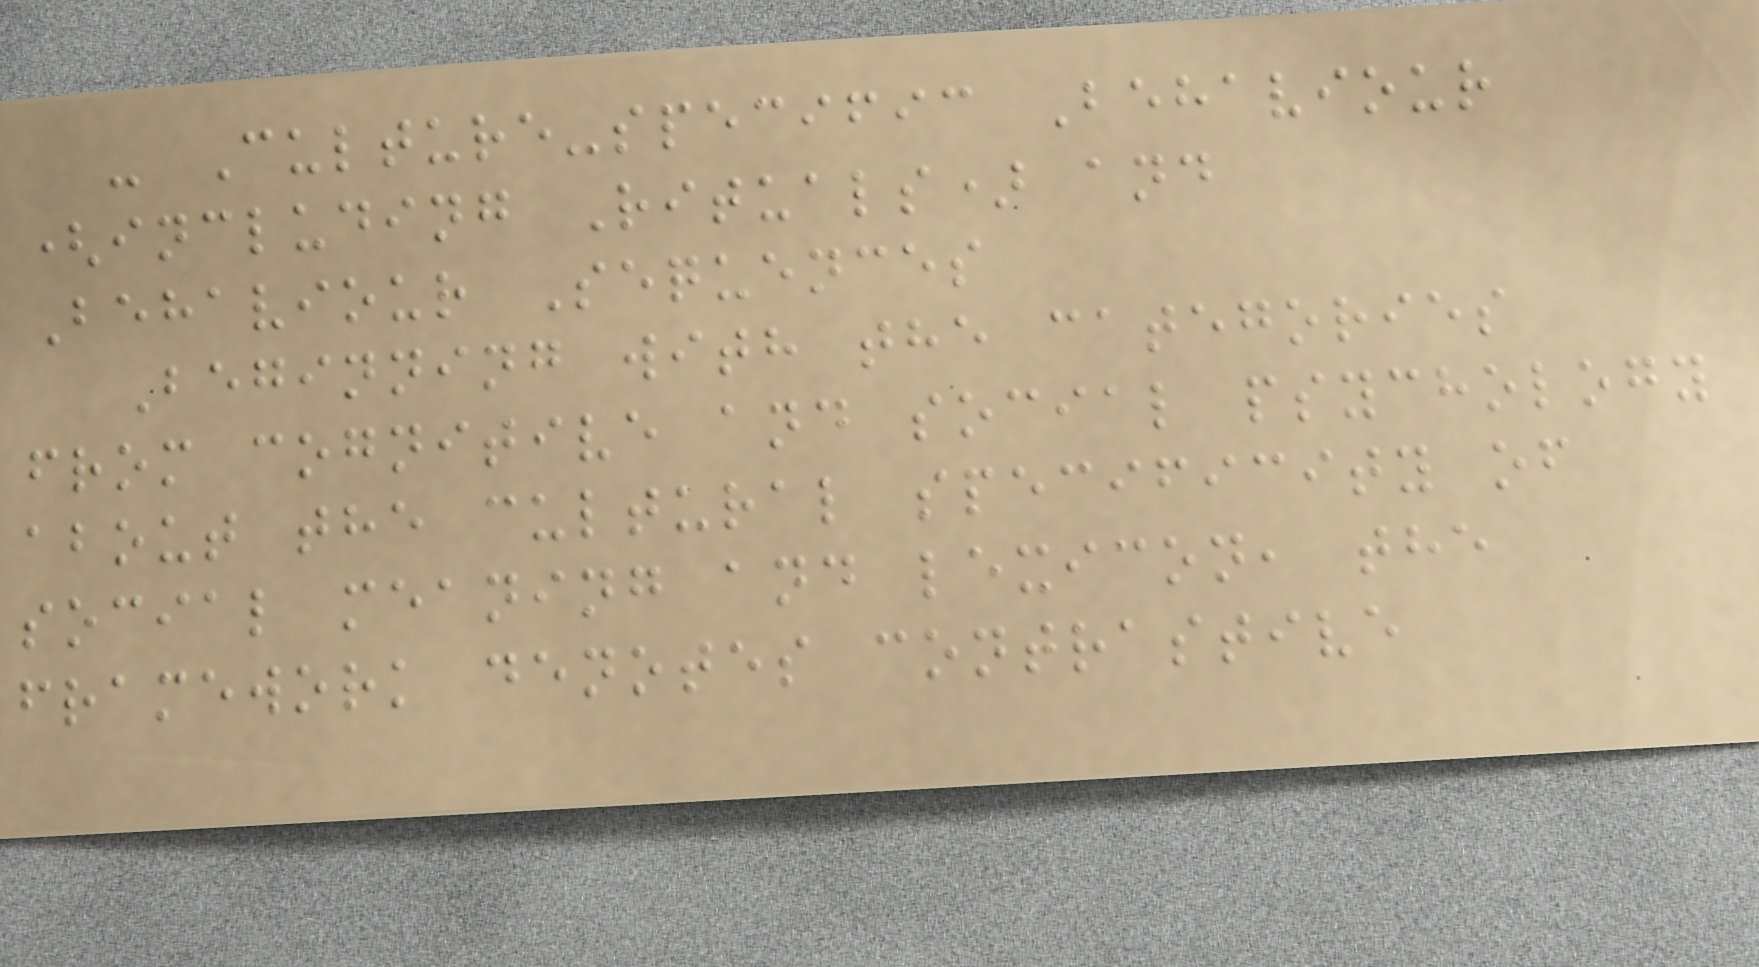- Culture-specific Behaviour
(including Rituals) and
Behaviour Sequences
Beginning with the categories
from cognitive and social psychology
about the cultural specificity of
social meaning and lexicon, the
framework denotes contrastive
